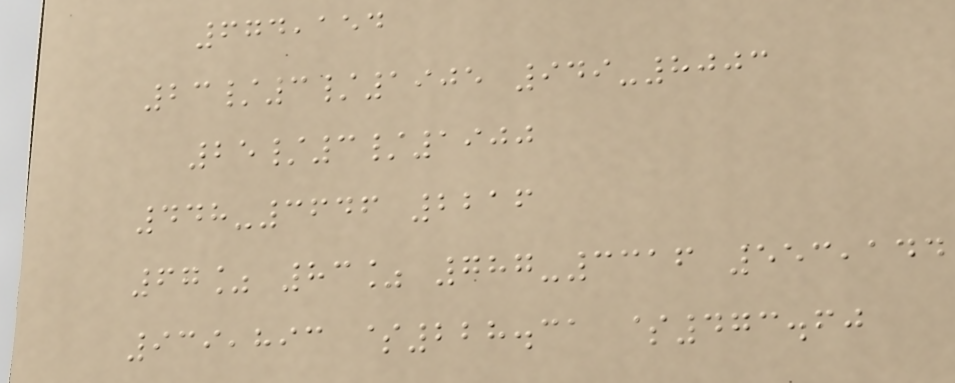674,154
23/3/1905 949-8003
25/3/1900
448-3646 2216
67% 83% 787-3316 553,144
939,893 $228.31 $473.60
